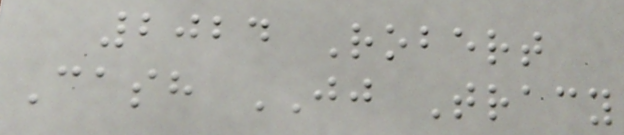2024 Robert
Cash JJ Tracy
